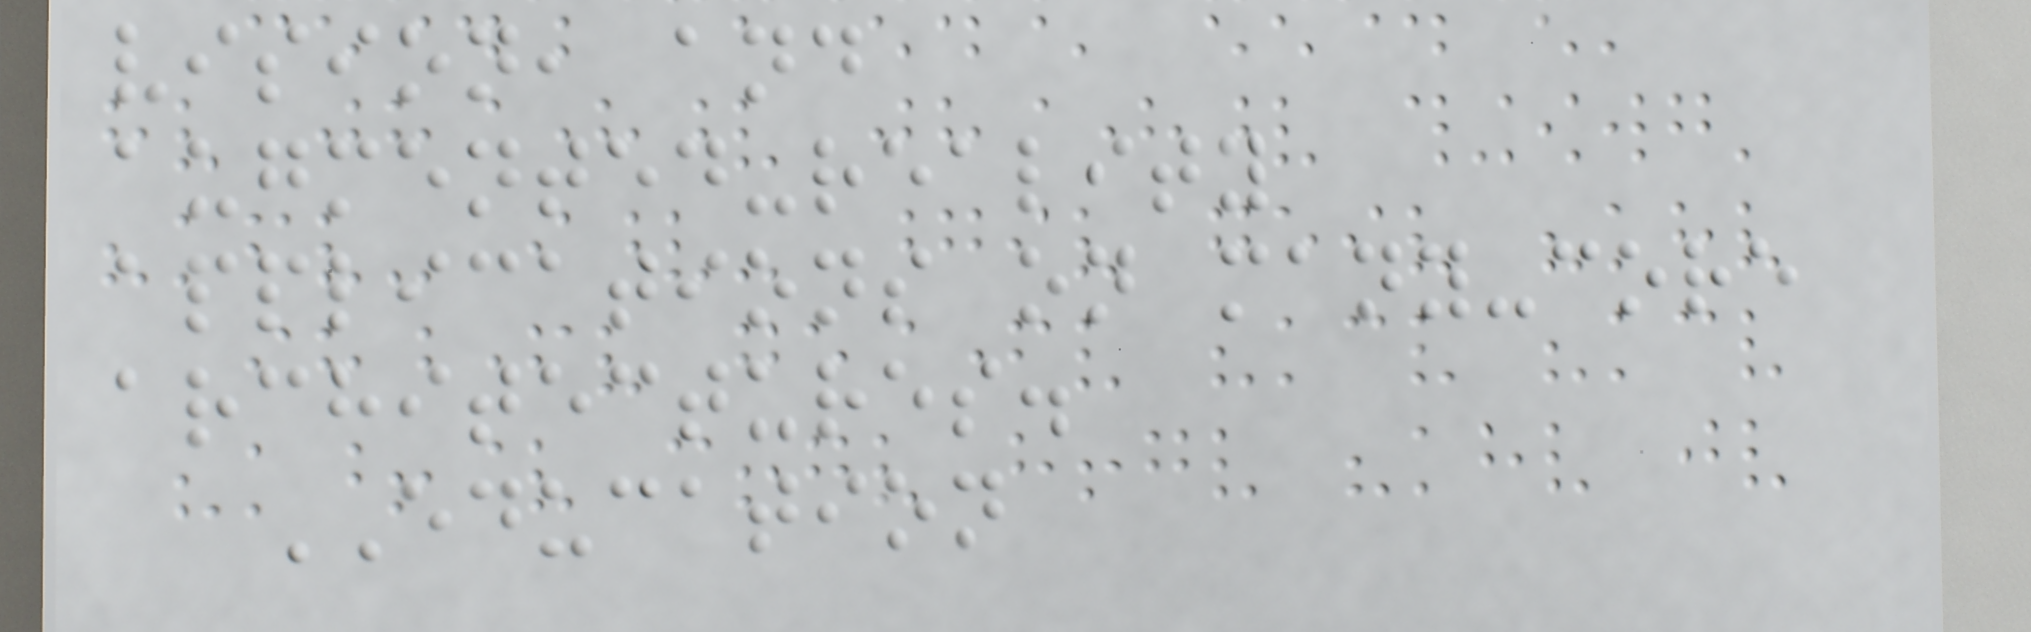vision, and
augmented-reality
applications on many-core
architectures.
EDUCATION
